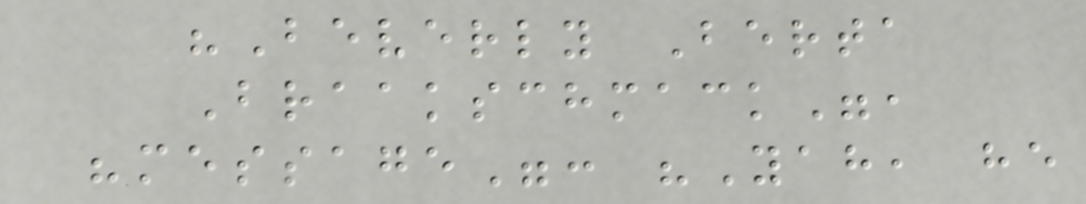"Beverly Berta
Braakschmack",
"message": "Yah, he
